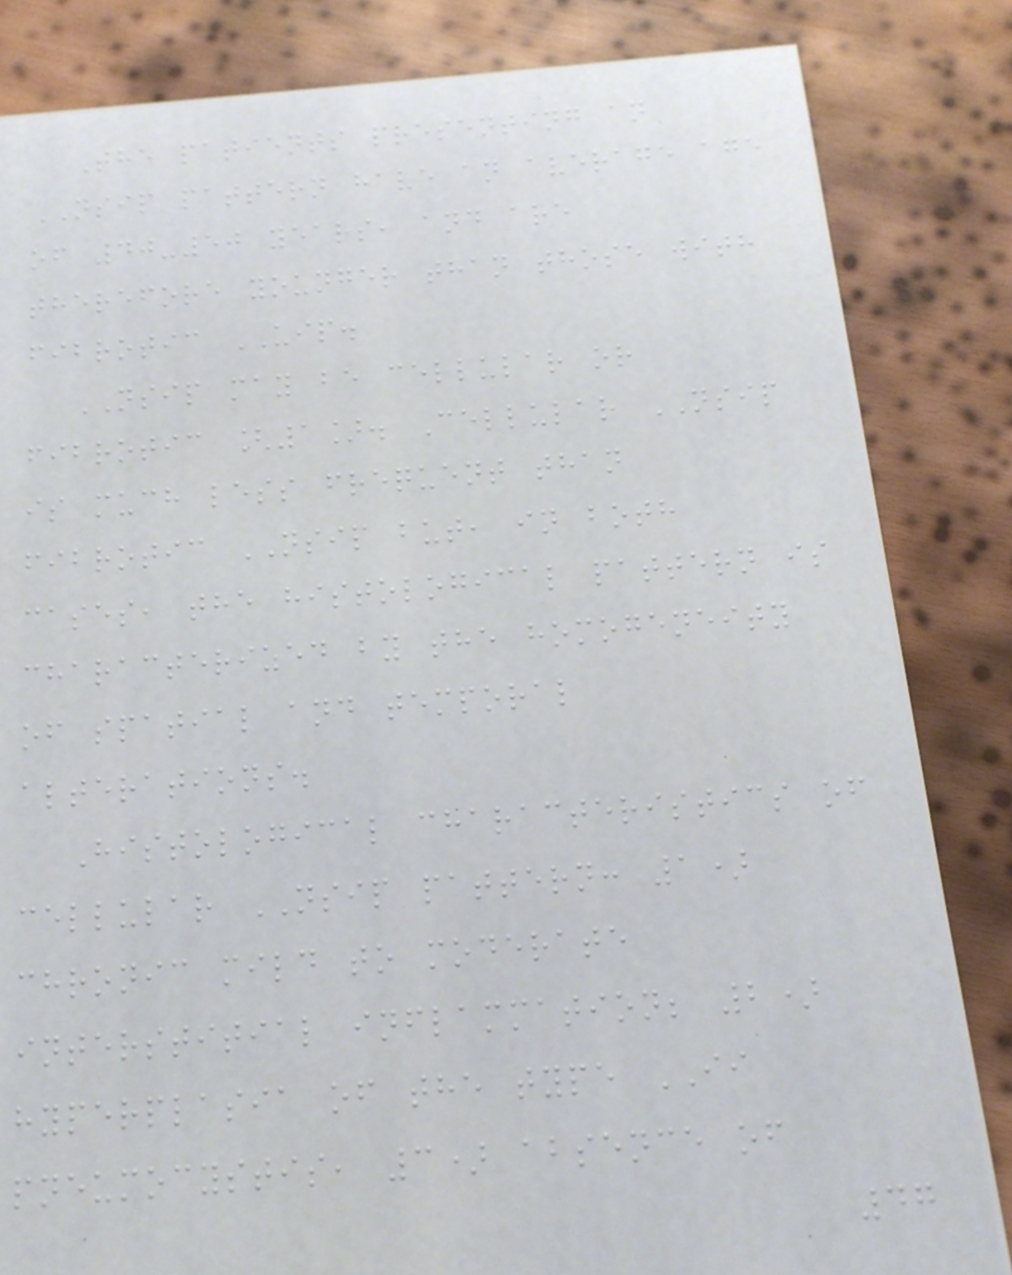The patients presenting an
NSIP pattern have an average age
of 40-50 years, and are
therefore younger than those with
fibrotic UIP.
NSIP may be cellular or
fibrotic [1]. Cellular NSIP
is much less frequent than
fibrotic NSIP but, in both
cases, the histological pattern is
characterized by the homogeneity
of spatial and temporal
alterations.
Histological characteristics of
cellular NSIP pattern: 1)
chronic mild to moderate
interstitial inflammation; 2)
hyperplasia of the type II
pneumocystis, 3) absence of
47
